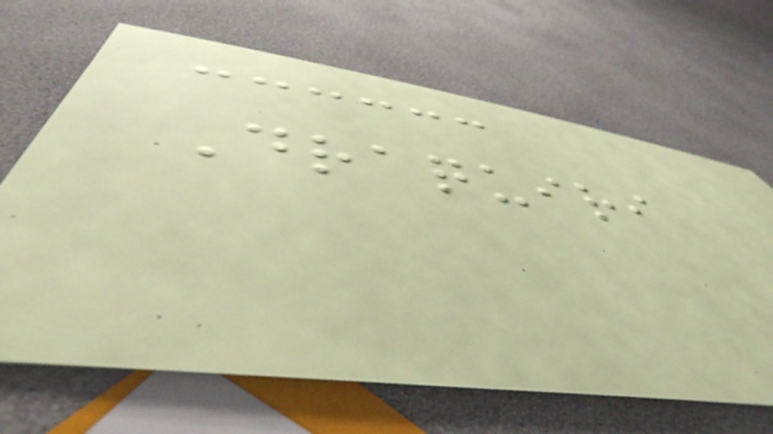Draquiri
